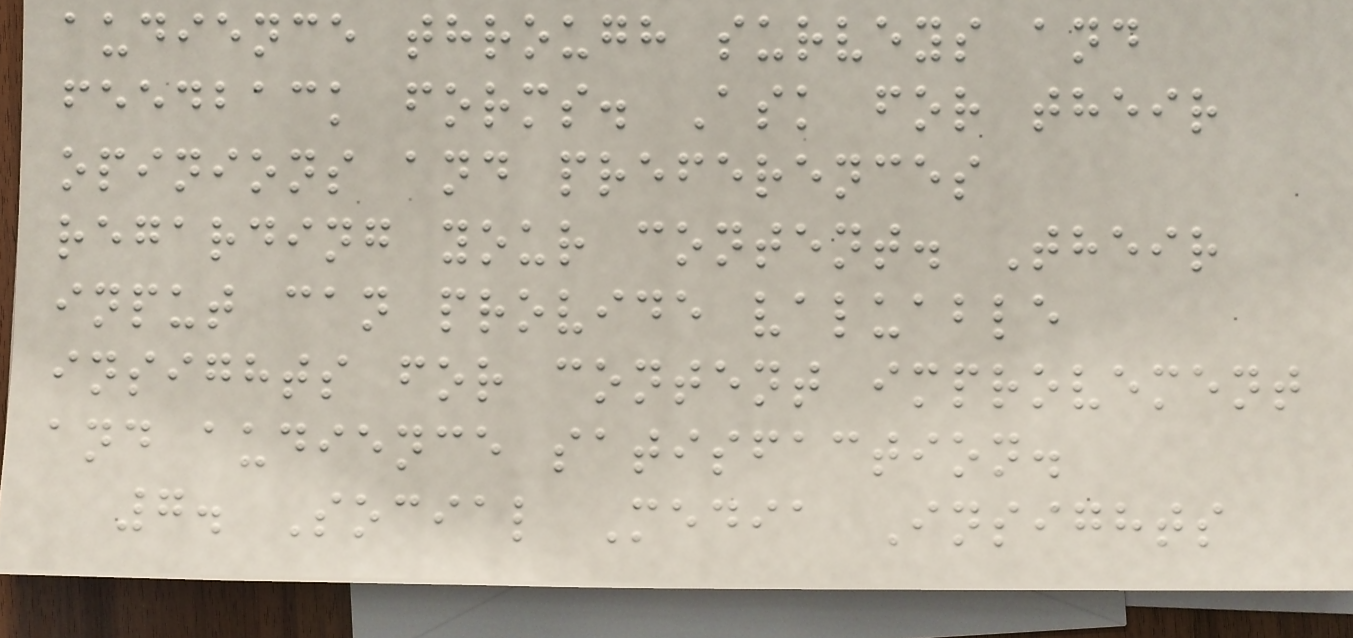audience through surveys and
feedback forms. Ask for their
opinions and preferences
regarding your content. Their
input can provide valuable
insights for content improvement
and audience satisfaction.
7. Social Media Insights
